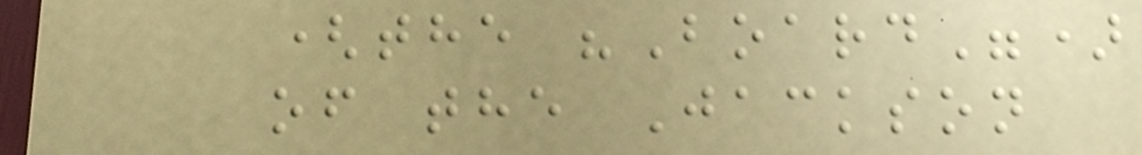(the "Board")
of the Jackson
